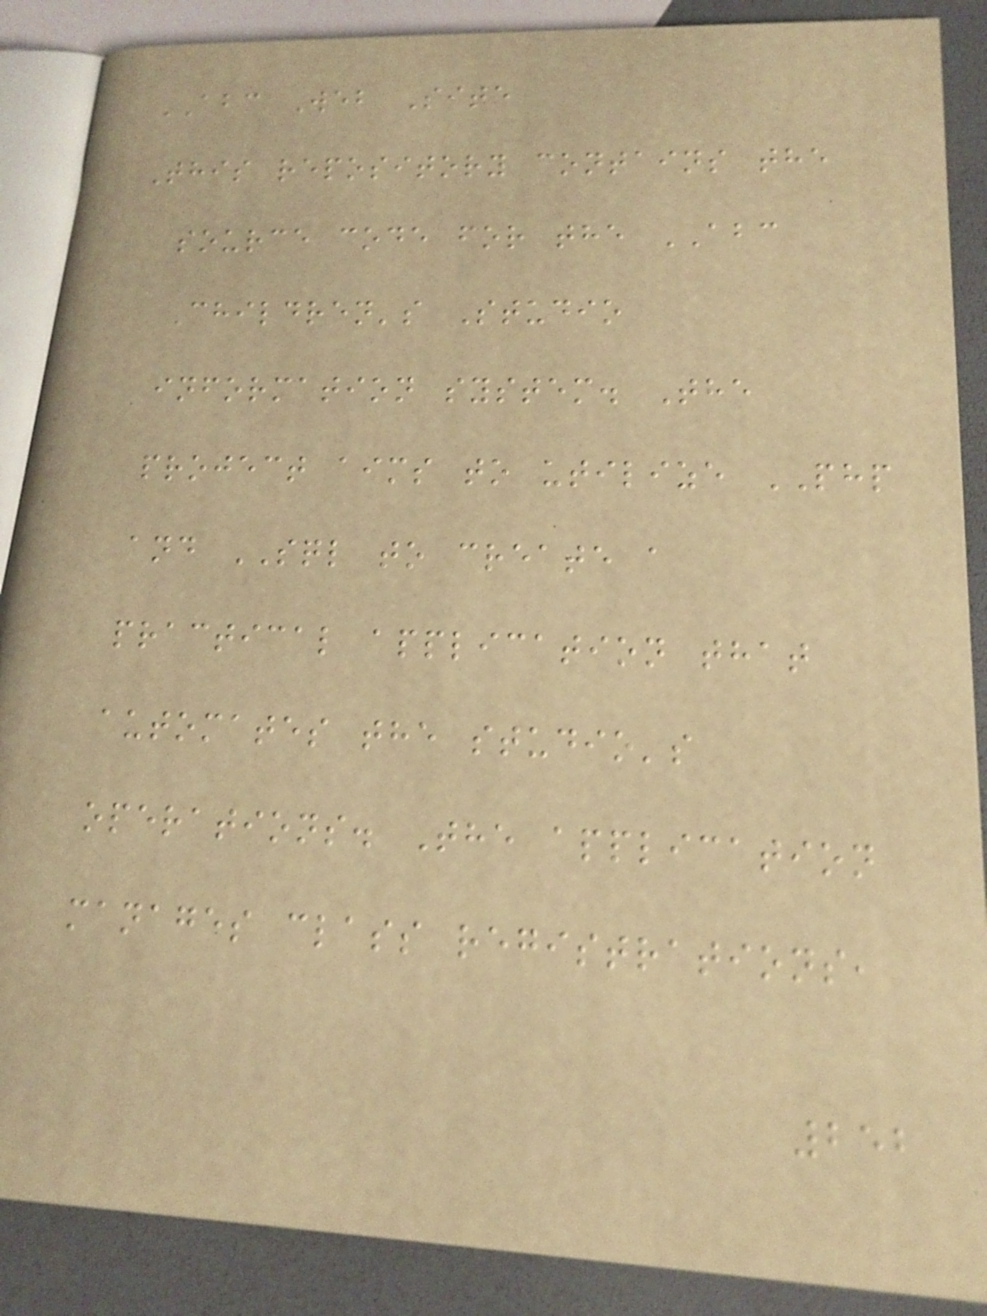ABC Web Site
This repository contains the
source code for the ABC
Children's Studio
information system. The
project aims to utilize PHP
and SQL to create a
practical application that
automates the studio's
operations. The application
manages class registrations,
252
